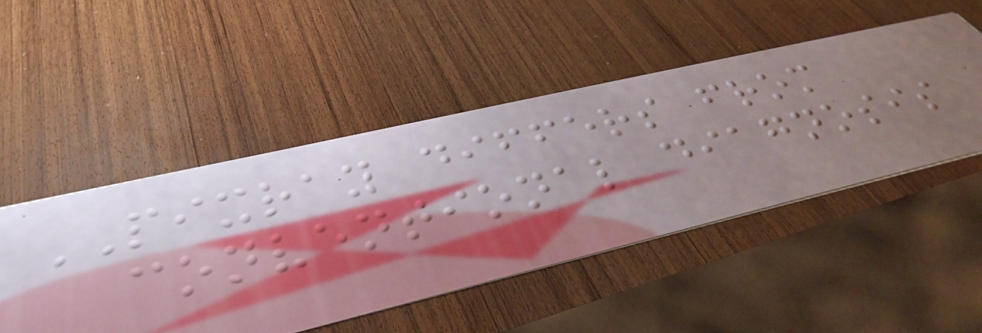PIXRAY differs from
conventional diagnosis
